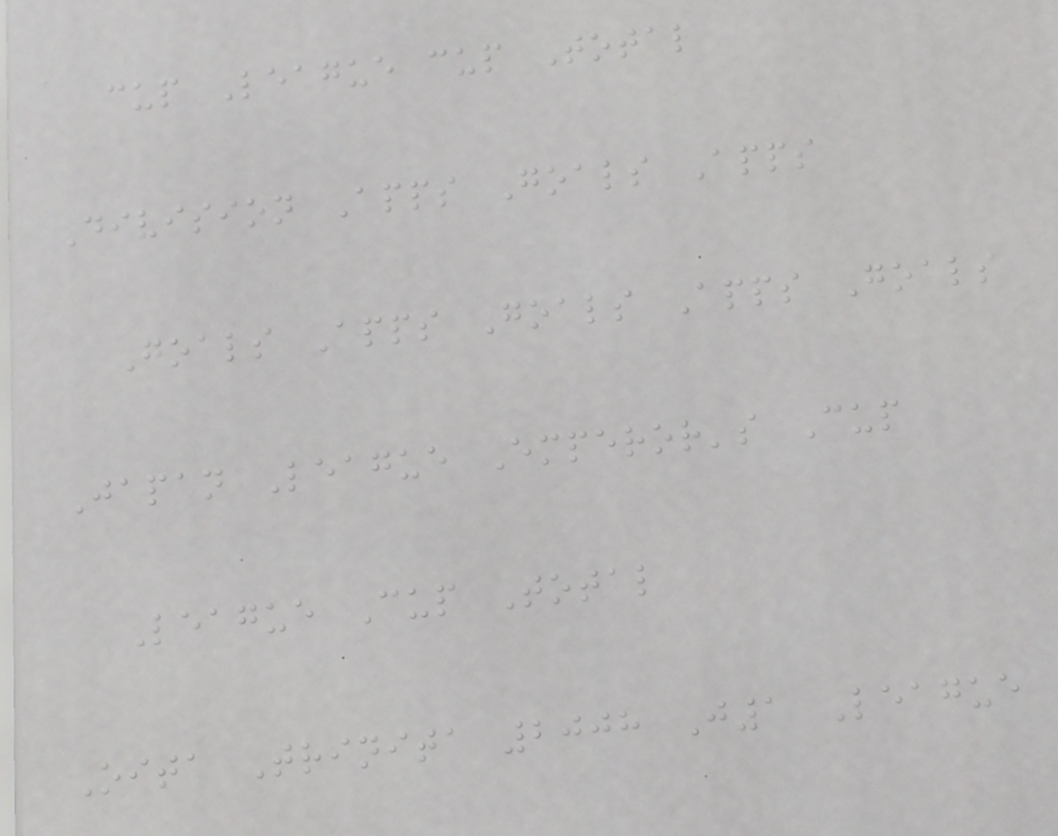cup League cup Total
Division Apps Goals Apps
Goals Apps Goals Apps Goals
Japan League Emperor's Cup
League Cup Total
Oita Trinita 2008 J1 League
